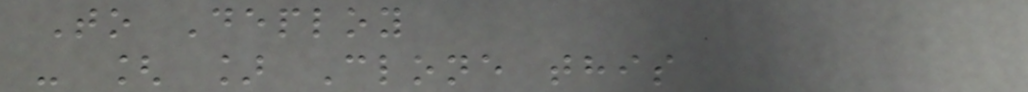To Deploy
- [ ] Clone this
